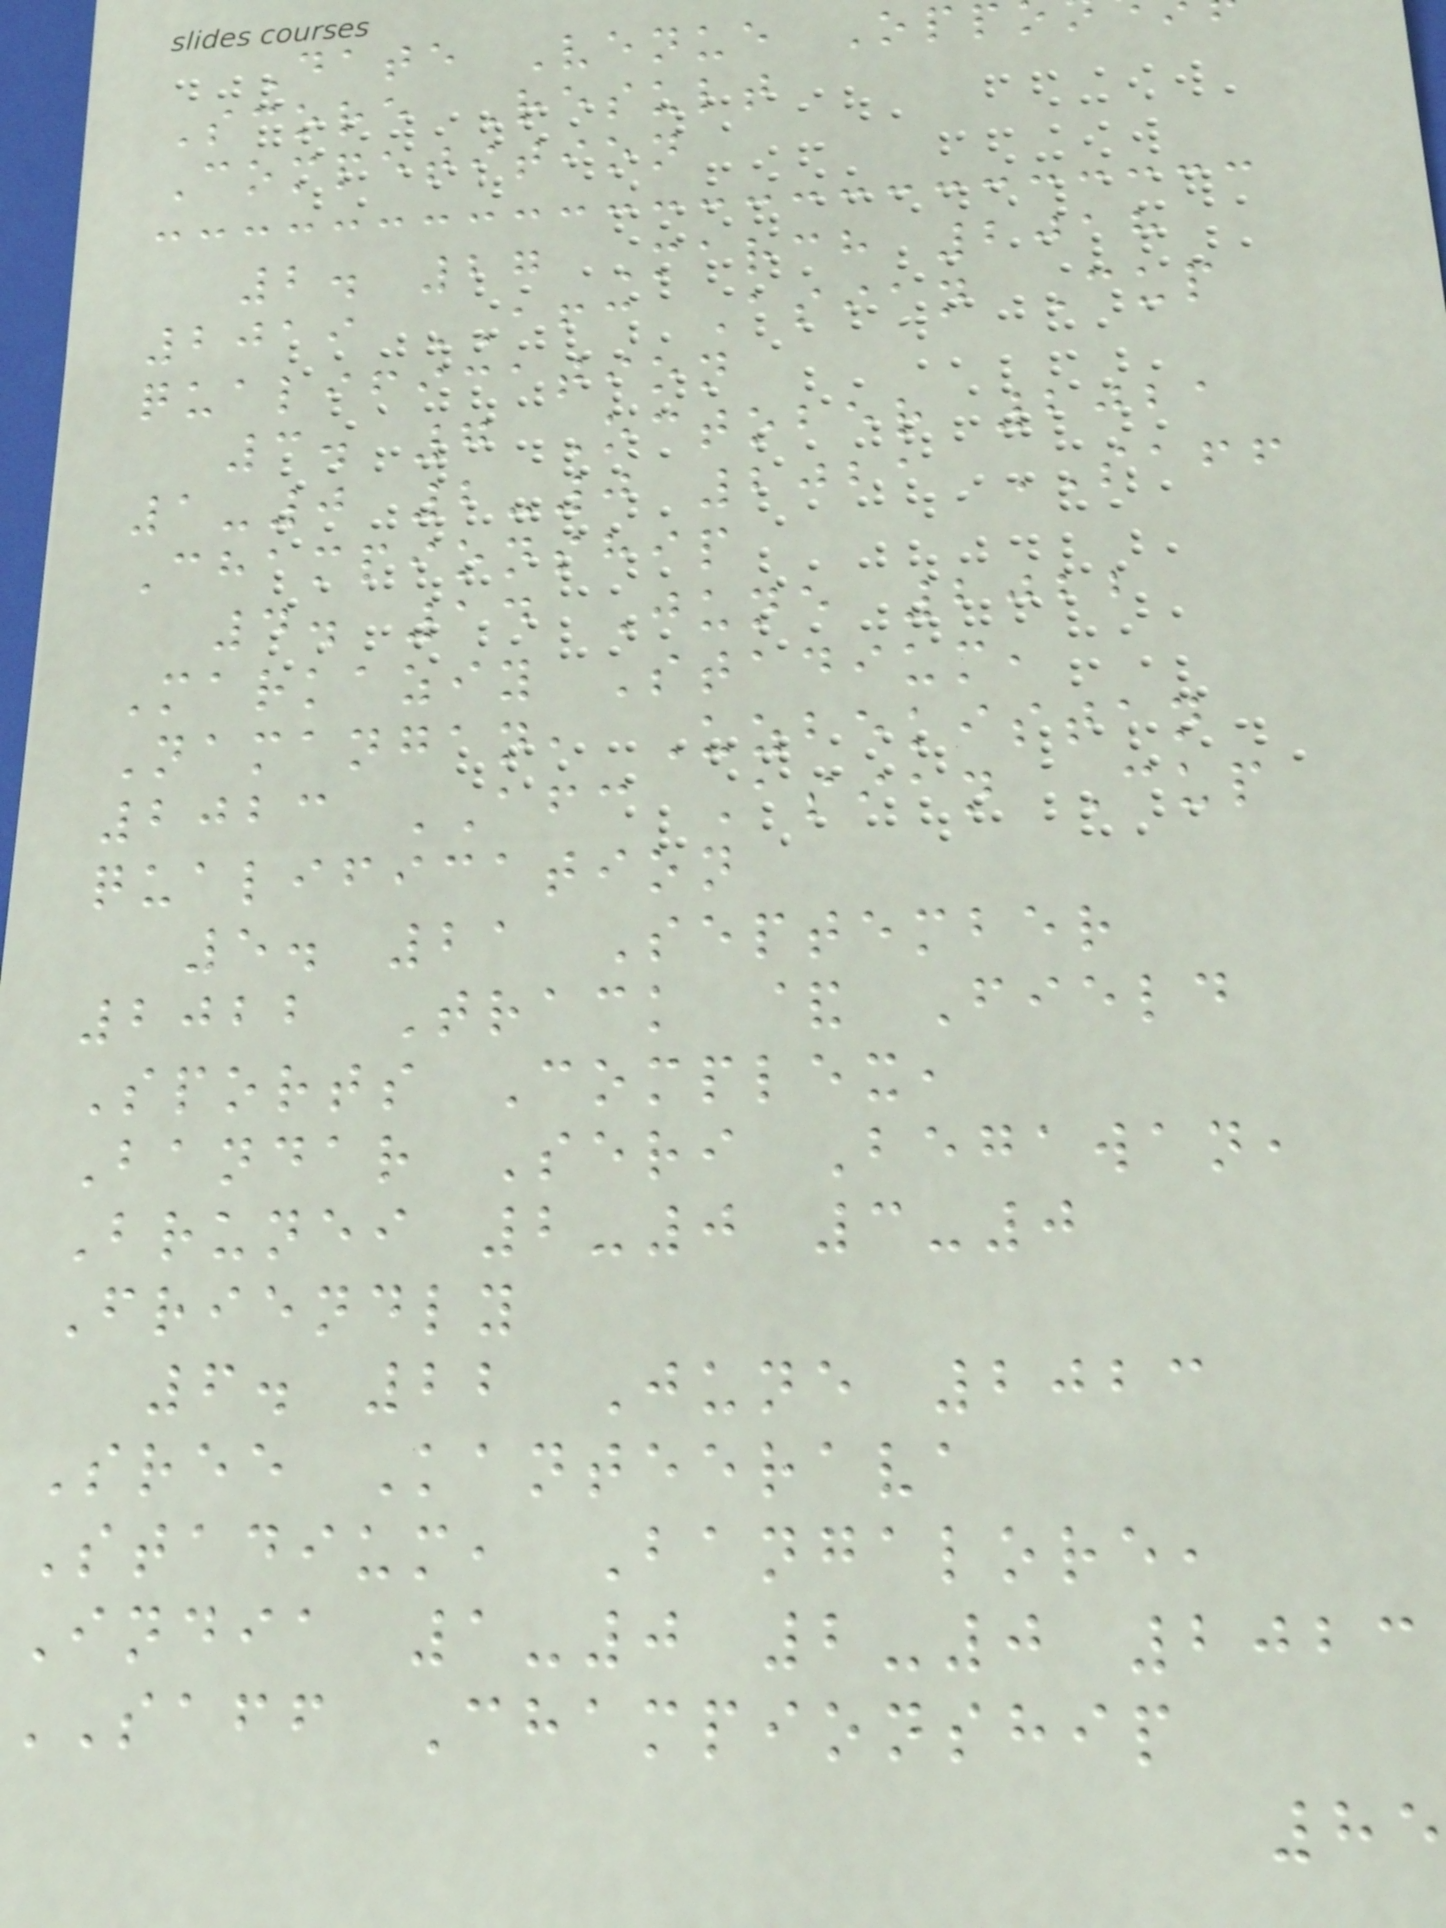Date Venue Op
Score Result
Competition
2. 27 March 2018
2019 AFC Asian Cup
qualification
3. 7 October 2021
1-0 2-0 2021 SAFF
Championship
4. 14 June 2022
Markaziy Stadium,
Namangan, Uzbekistan
2023 AFC Asian Cup
qualification
5. 21 September
2022 Track & Field
Sports Complex,
Bandar Seri Begawan,
Brunei 2-0 3-0
Friendly
6. 22 June 2023
Sree Kanteerava
Stadium, Bangalore,
India 1-0 2-0 2023
SAFF Championship
85
